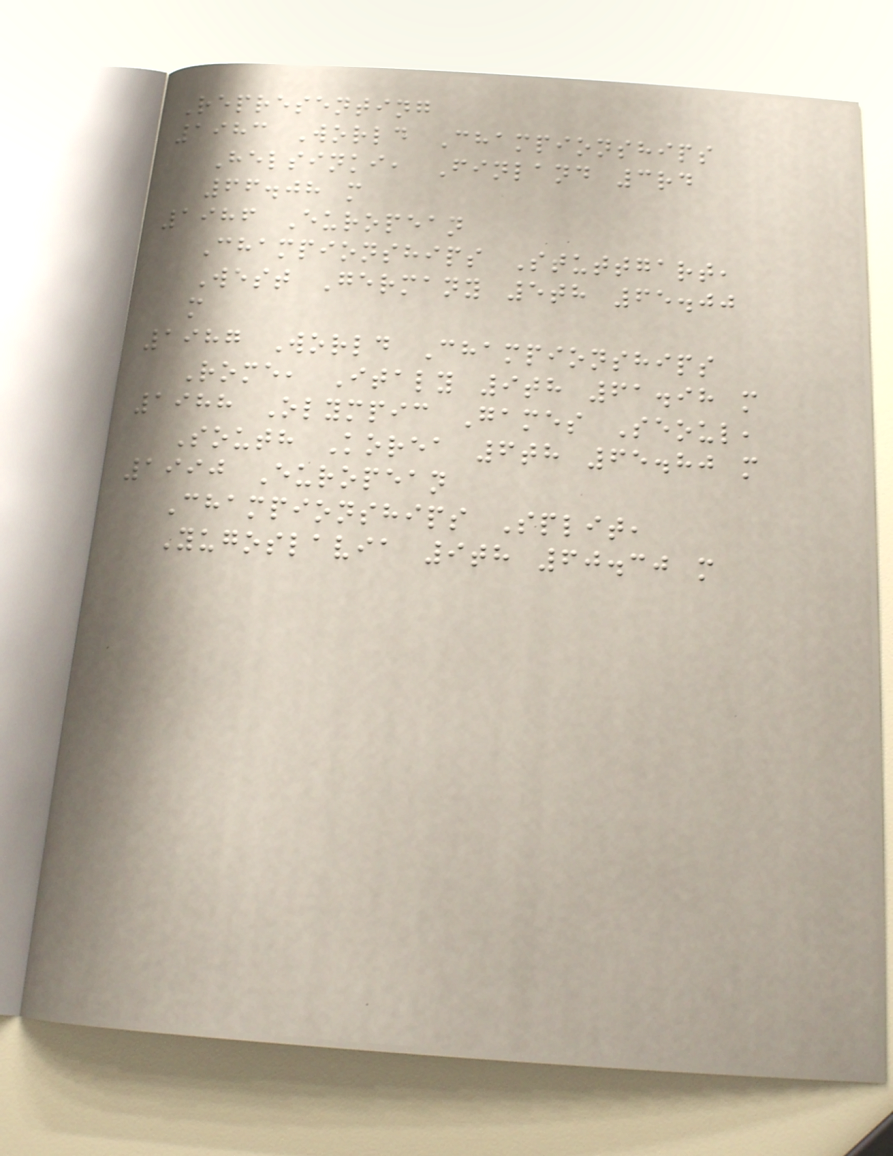Representing
1983 World Championships
Helsinki, Finland 3rd
66.08 m
1986 European
Championships Stuttgart,
West Germany 5th 65.00
m
1987 World Championships
Rome, Italy 9th 61.98 m
1988 Olympic Games Seoul,
South Korea 6th 65.80 m
1990 European
Championships Split,
Yugoslavia 9th 60.30 m
